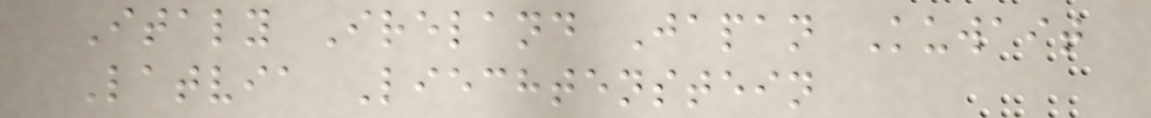Italy Ireland Japan Kuwait
Latvia Liechtenstein
